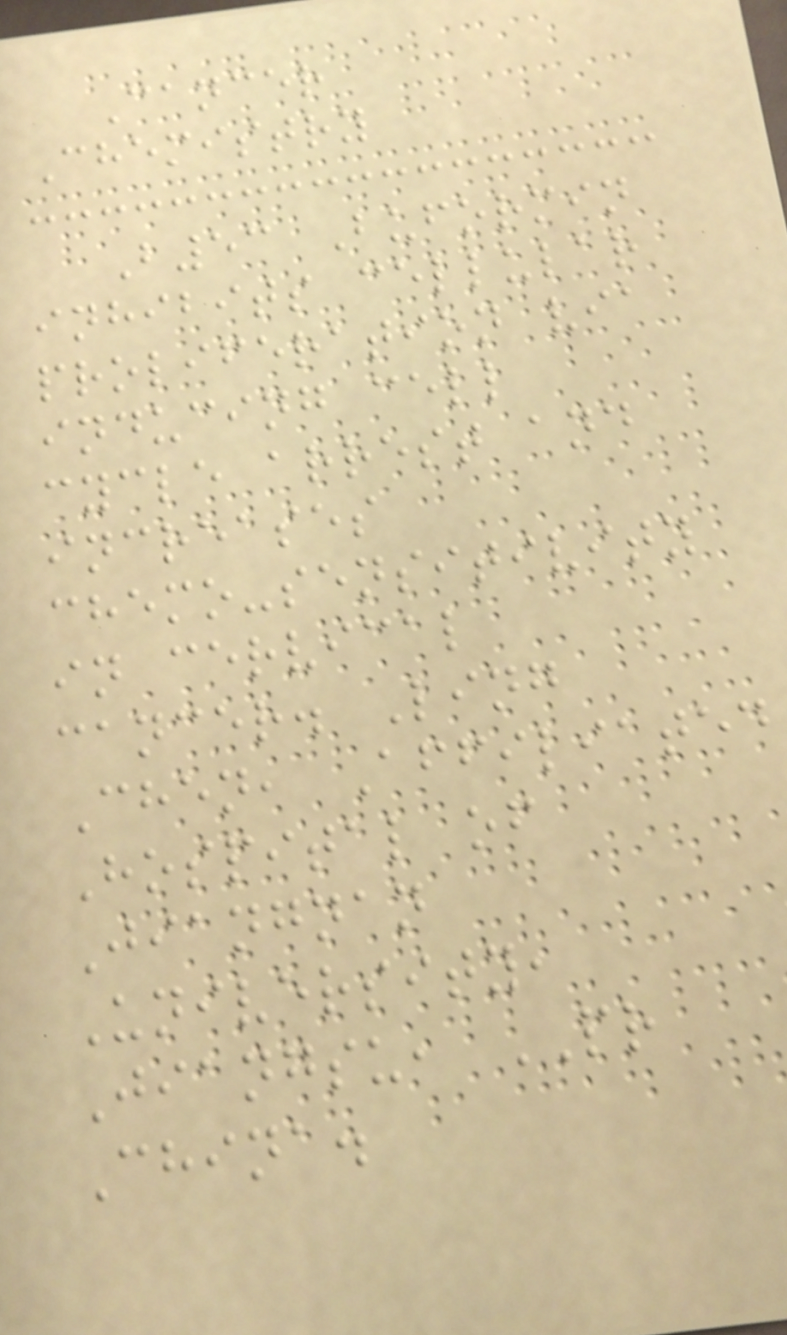Cancer
Chemistry
B53 Buformin
inhibits cellular
proliferation via
inducing cell
cycle arrest and
increases
chemo-sensitivity
in cervical
cancer. Ling
Chen, Affiliated
Hospital of
Jiangnan
University,
Jiangsu, PR
China.
